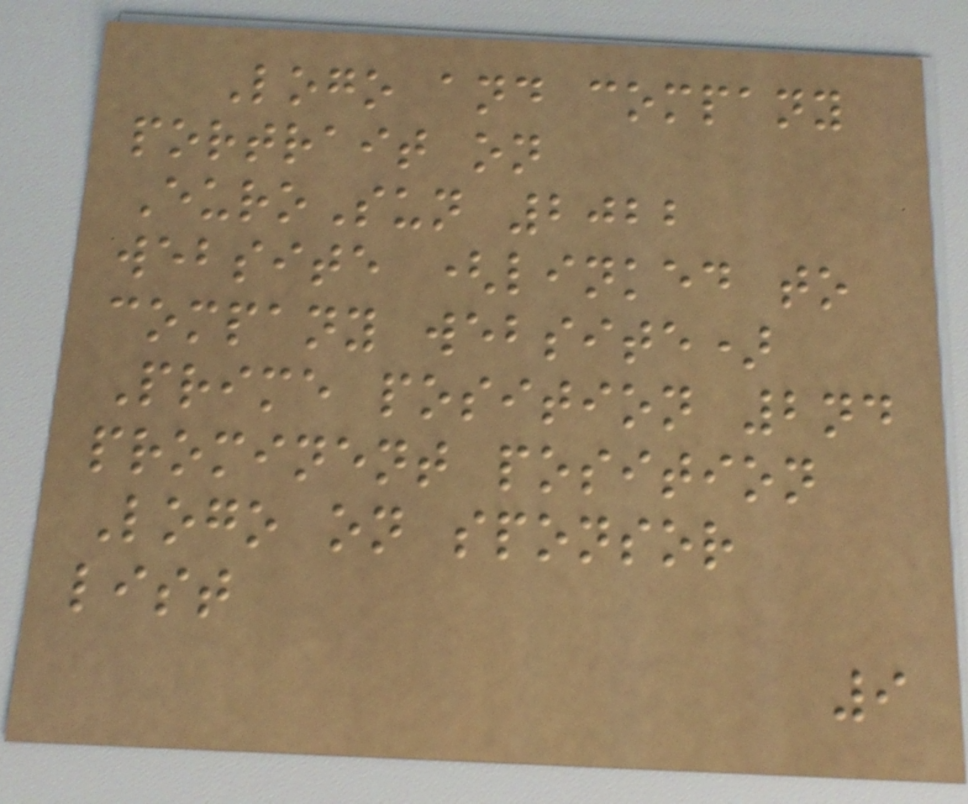Logo and company
portrait on
EuroSun 2022
website (linked to
company website)
Prime position 2nd
prominent position
Logo on sponsor
list
9
